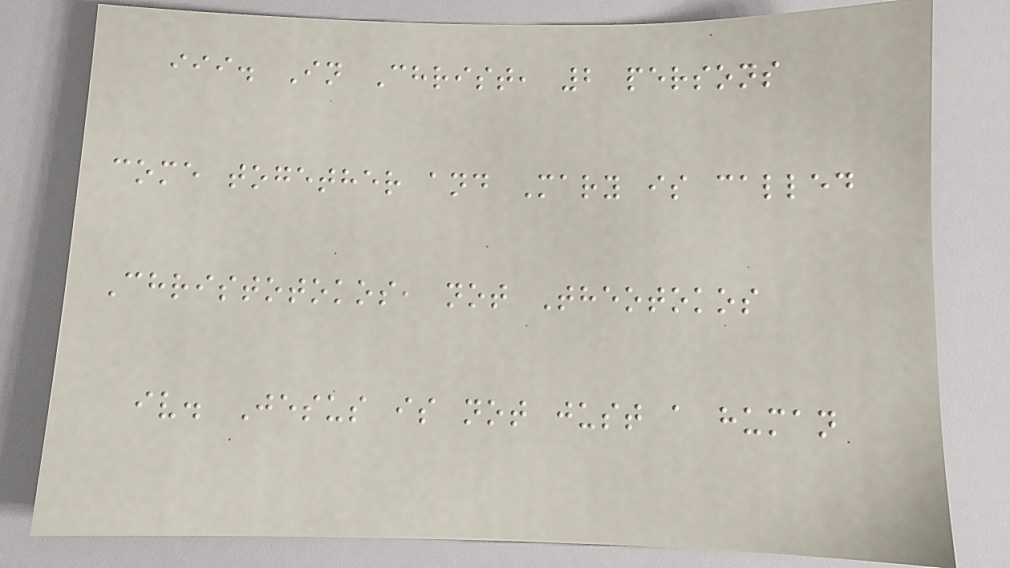iii. In Christ, 2 persons
come together and Mary is called
Christotokos, not Theotokos
iv. Jesus is not just a human
